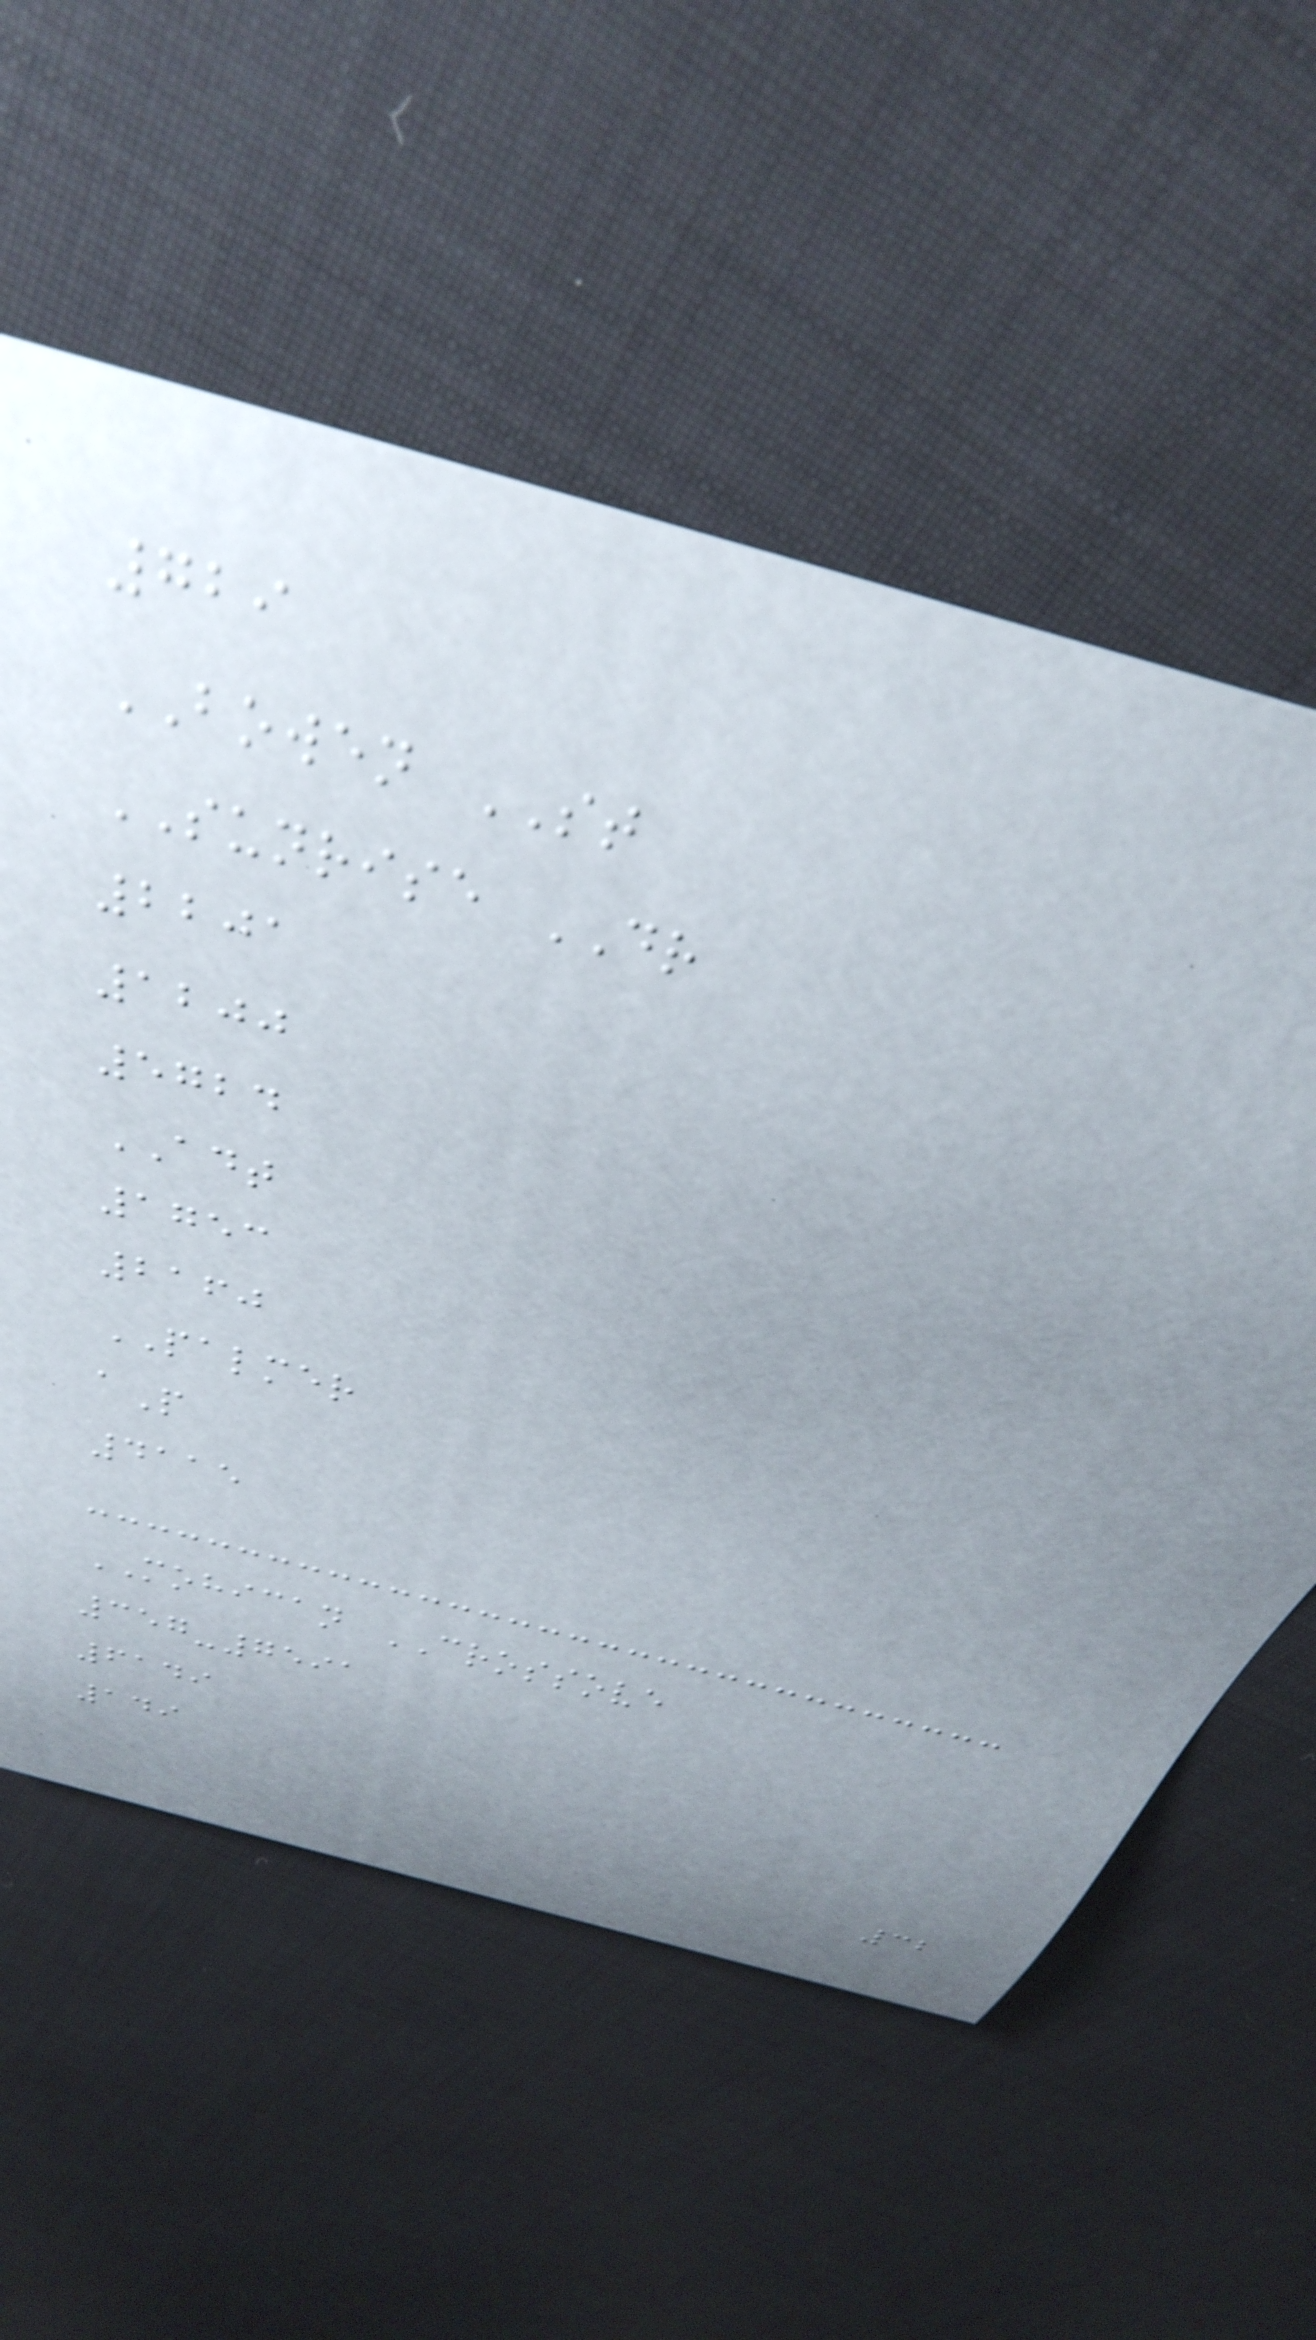729
BOWEN ST
SUNRISE DR
2201
1200
5724
ADT
1753
2160
PALMER
aP
4115
MOHICAN CROSSOVE
357-7591
6149
149
32
